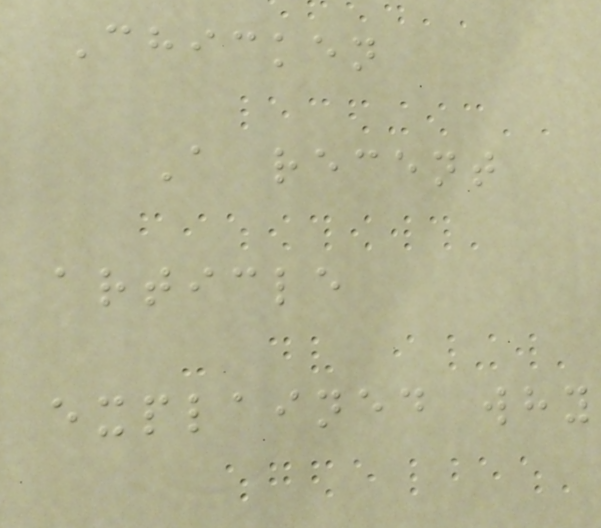Chicken
A recent
article
explained why
